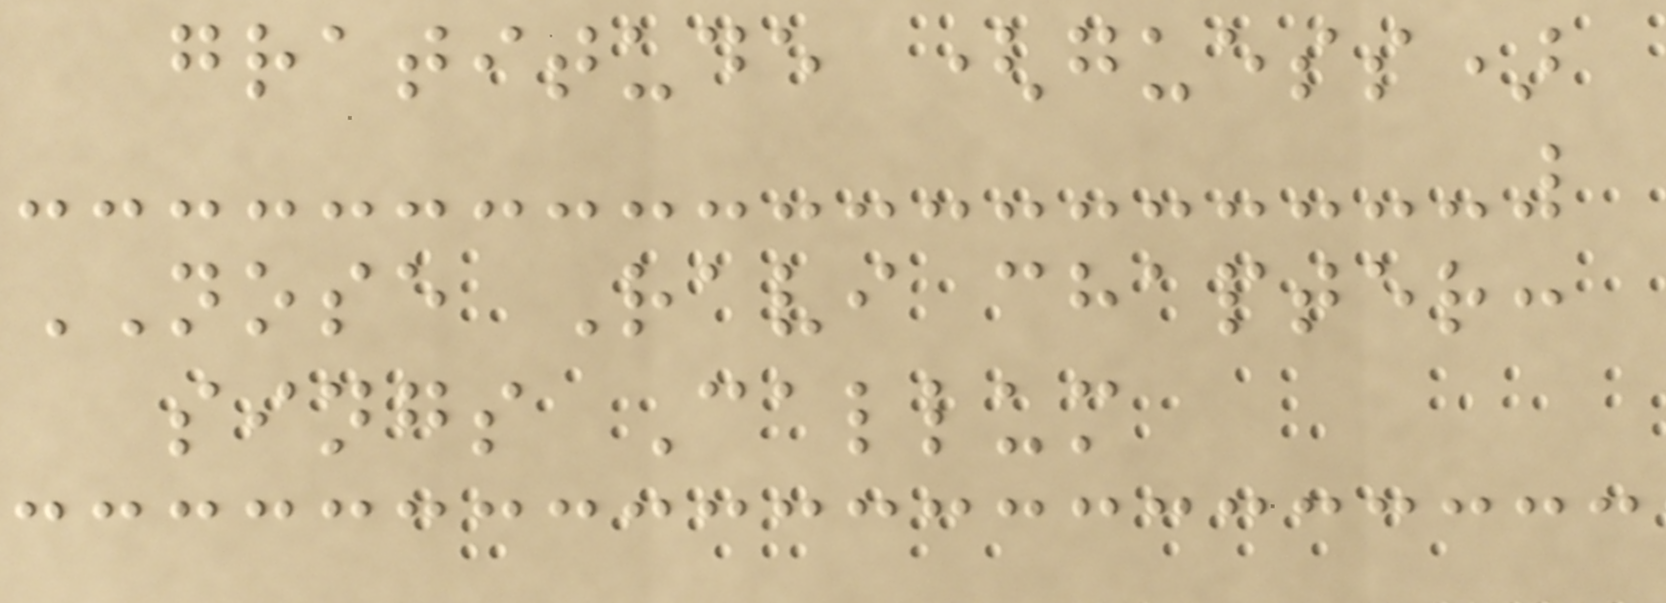gratitude (guess)
NOSE Ravi chapter:
sings Callum
